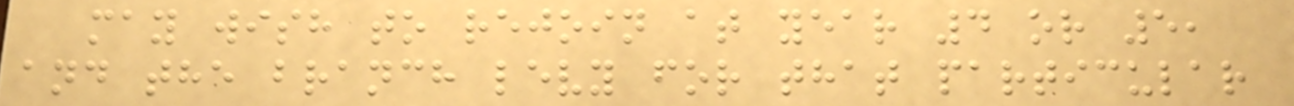may wish to rejoin at year 4 or 5,
and the branch levy for that particular
